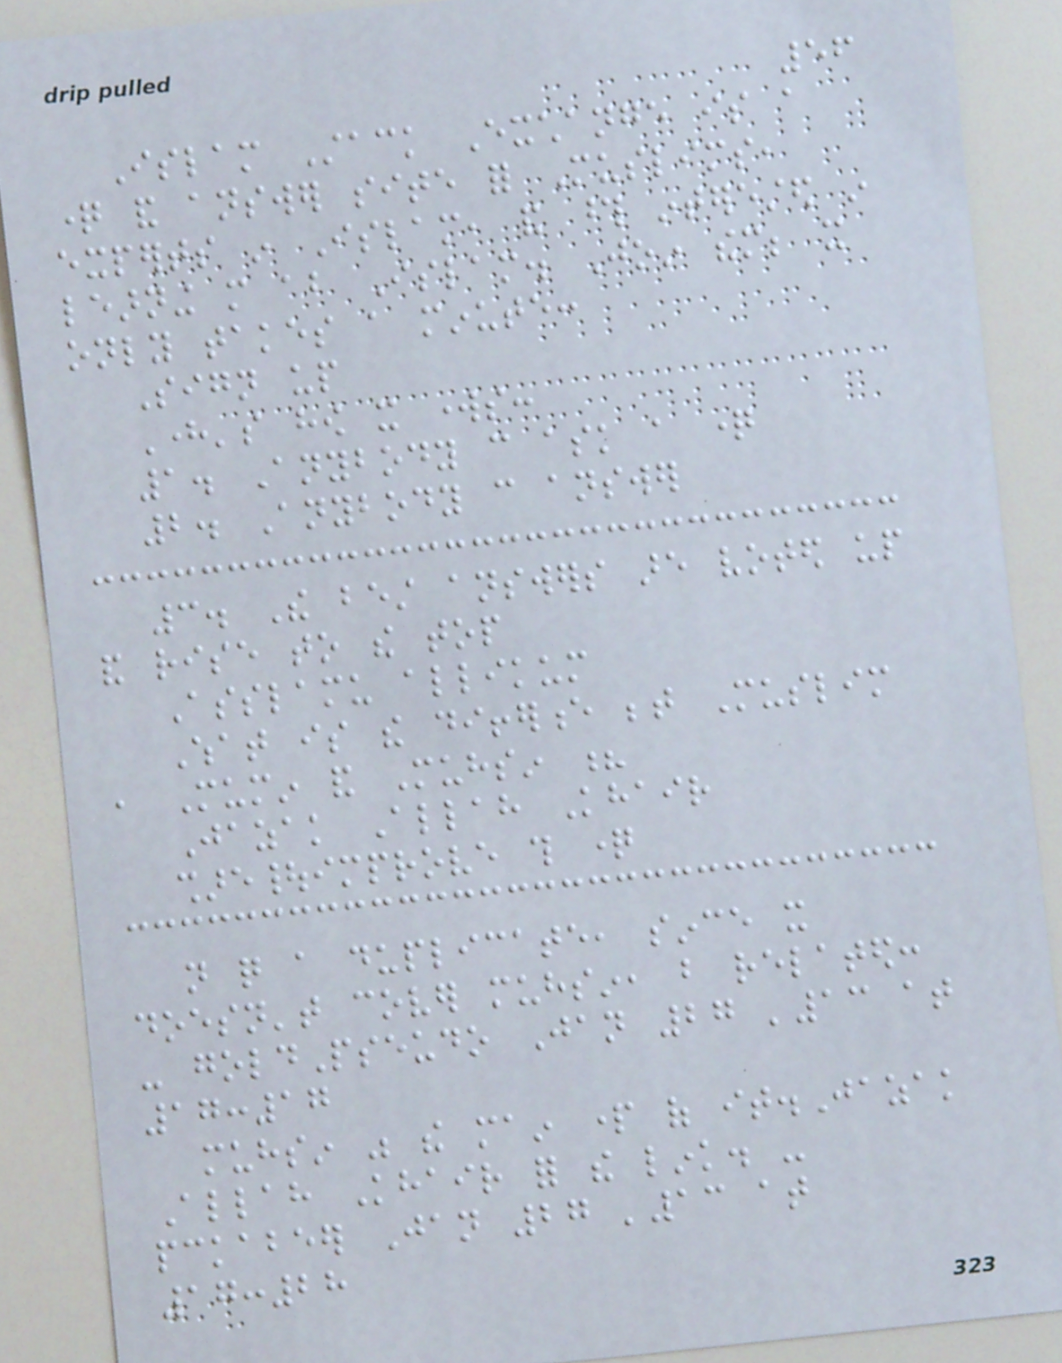56
Islam Stack Exchange is a
question and answer site for Muslims,
experts in Islam, and those interested in
learning more about Islam. Join them; it
only takes a minute:
Sign up
Here's how it works:
1. Anybody can ask a question
2. Anybody can answer
3. The best answers are voted up
and rise to the top
Asslamu allikum
What is the difference between Muslim
, Mumin and Muhsin ?
Jazak Allah Khair
share|improve this question
not quite a duplicate, since it
doesn't cover muhsin, but related:
- goldPseudo Jan 27 '13 at
17:17
muhsin was the main part of it.Jazak
Allah Khair for the link. -
pckabeer Jan 27 '13 at
17:28
